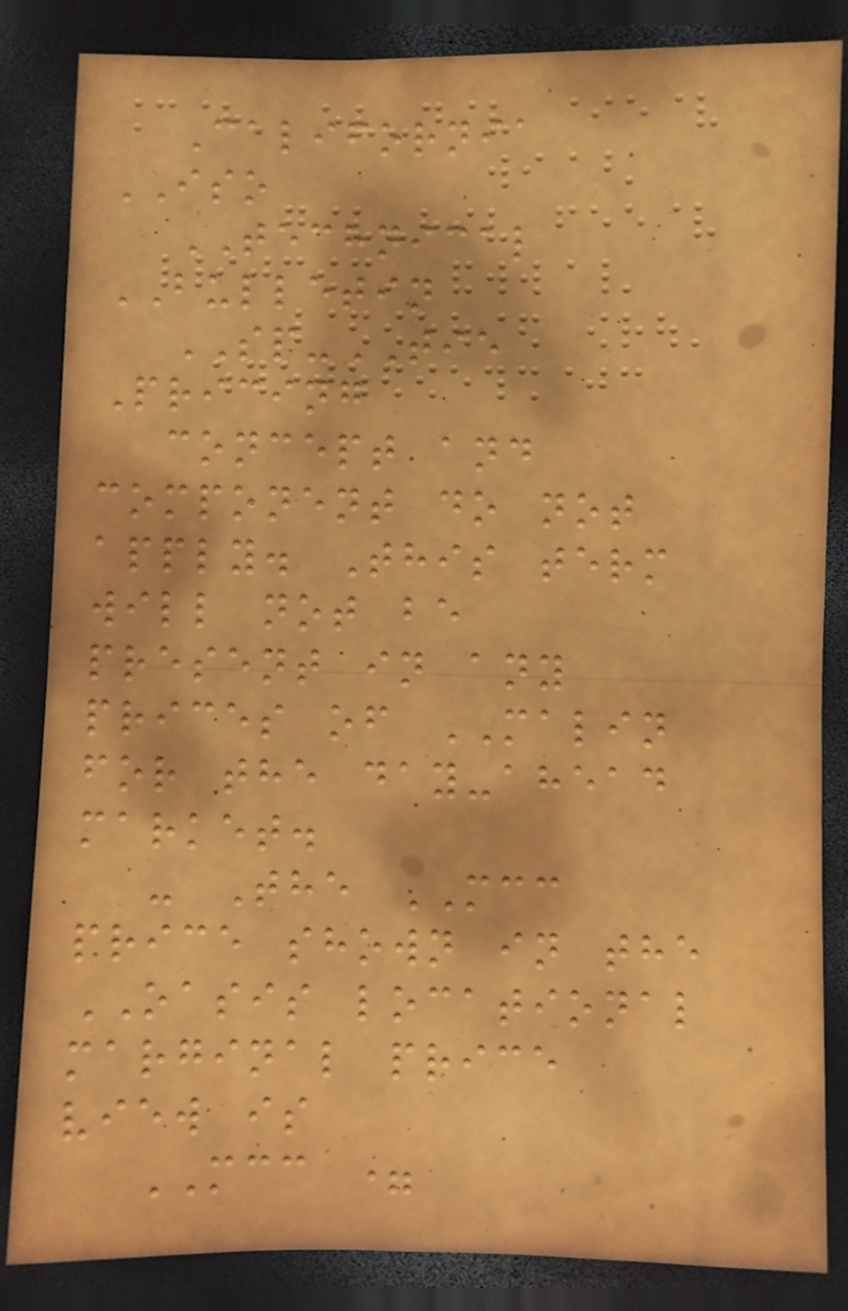California
ISO
TECHNICAL
BULLETIN
SP-TIE
Pricing
concept and
component do not
apply. This term
will not be
present in any
prices of MALIN
for the day-ahead
market.
- The MCC
price shown in the
OASIS locational
marginal price
view is
MCC =
